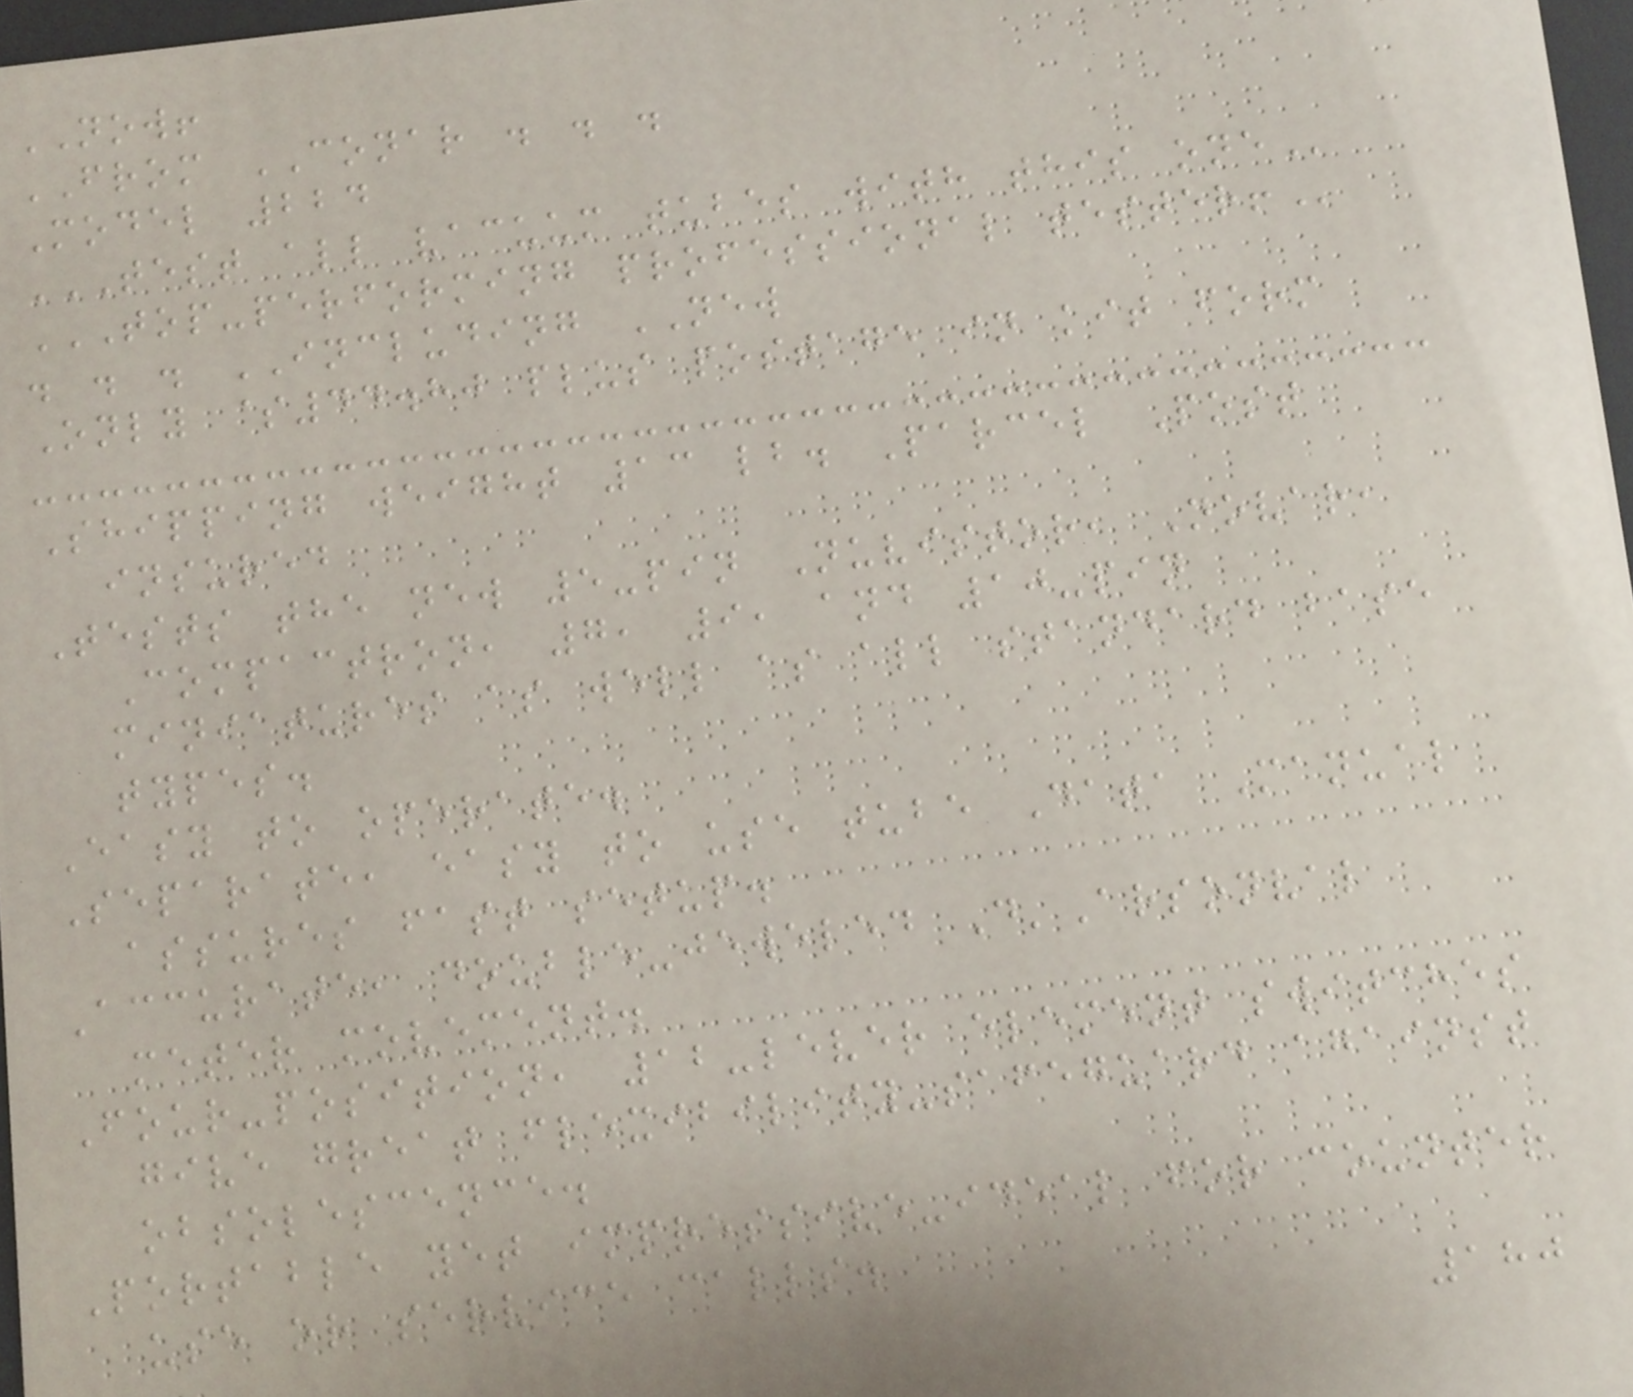NOW!
FROM CONAR . . .
Model 224
TEST ALL VACUUM TUBES WITH THIS ONE
TOP-PERFORMING PROFESSIONAL TESTER!
. . . INCLUDING NEW
Only $44.80 plus postage in kit form
Shipping weight 13 lb. Parcel Post
insured
Tests the new 5-pin Nuvistor, Novar,
Compactron, 7, 9, and 10-pin
miniatures as well as all standard base
types.
Easy to operate.
Separate, easy to use tube Data Manual
assures fast setup.
Accurate, double-jeweled D'Arsonval
meter movement.
Four-position, 12-lever element switches
give great flexibility-safeguard against
obsolescence.
Portable yet impressive-ideal for counter
use or service calls.
180
